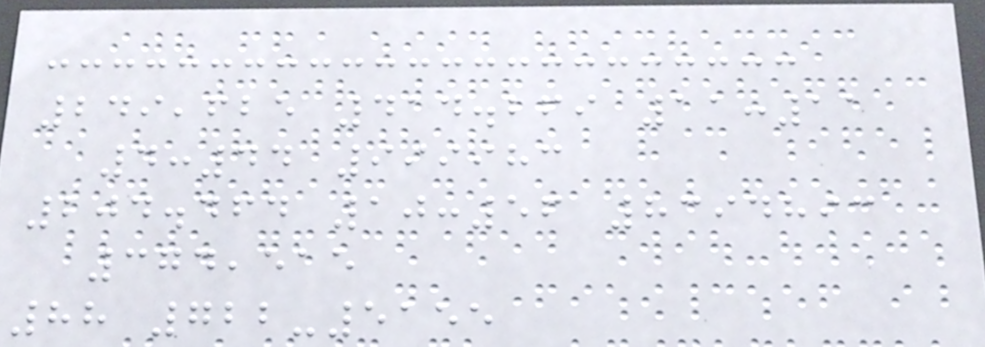249,625 414.269 11:11
4:44 999983
204.464 10:56 8394893
374,515
88 722-5155
